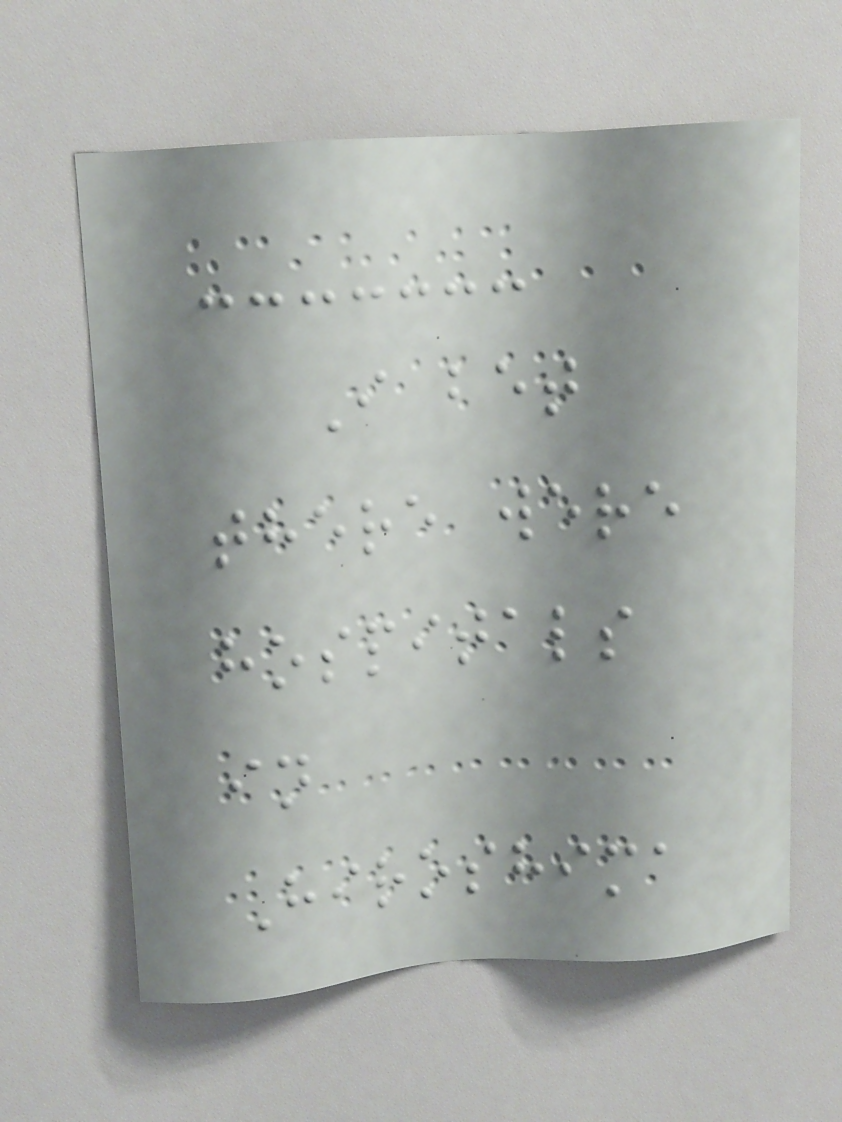I bet
there were
hospitals
in
Hiroshima
